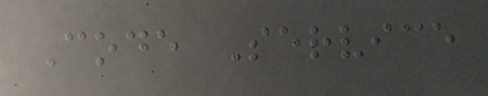Code Service
